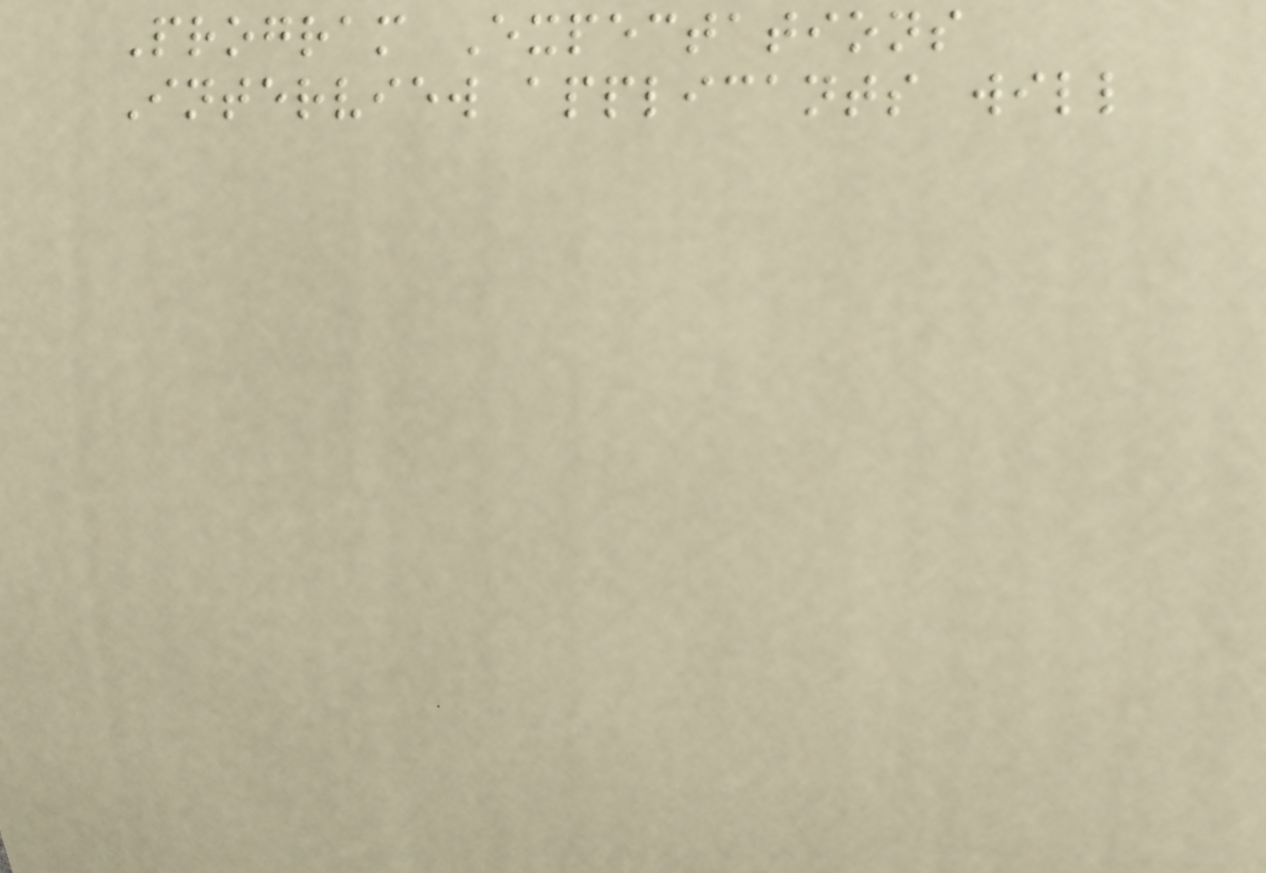Program Expectations
Interview applicants will
